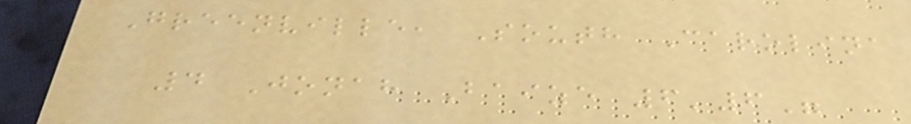Greenville, South Carolina
4 Jonah Baize 6'6"
